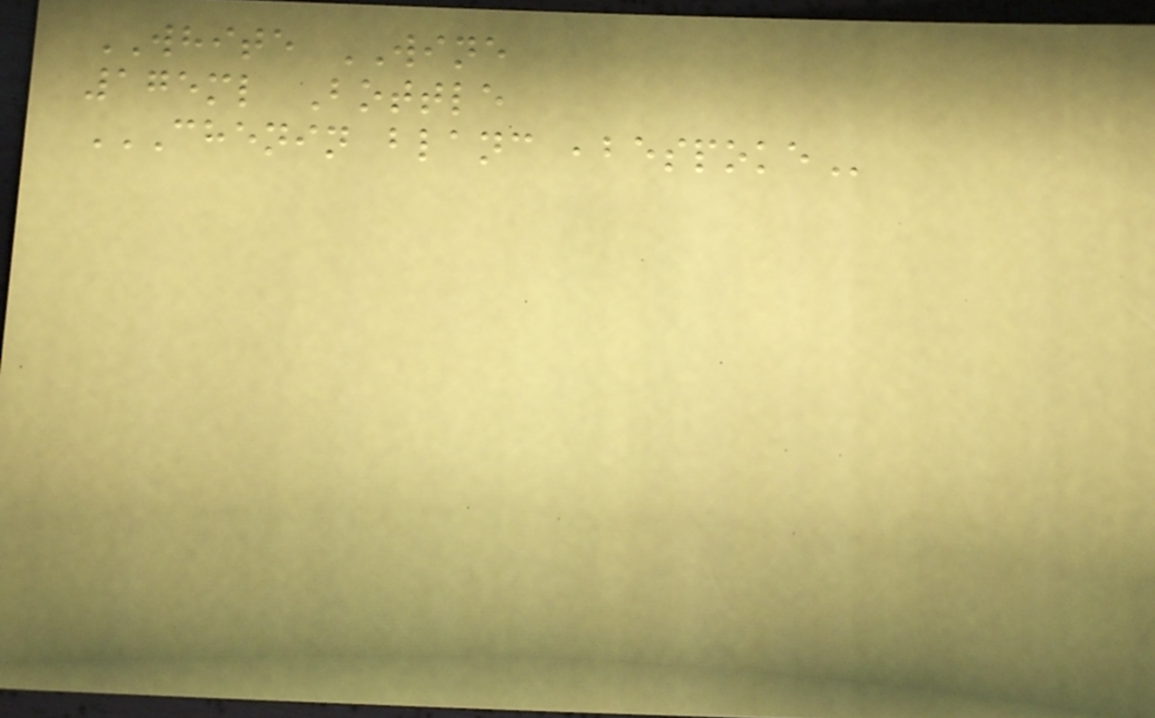WHITE WINE
175ml Bottle
CHENIN BLANC ,BESPOKE
